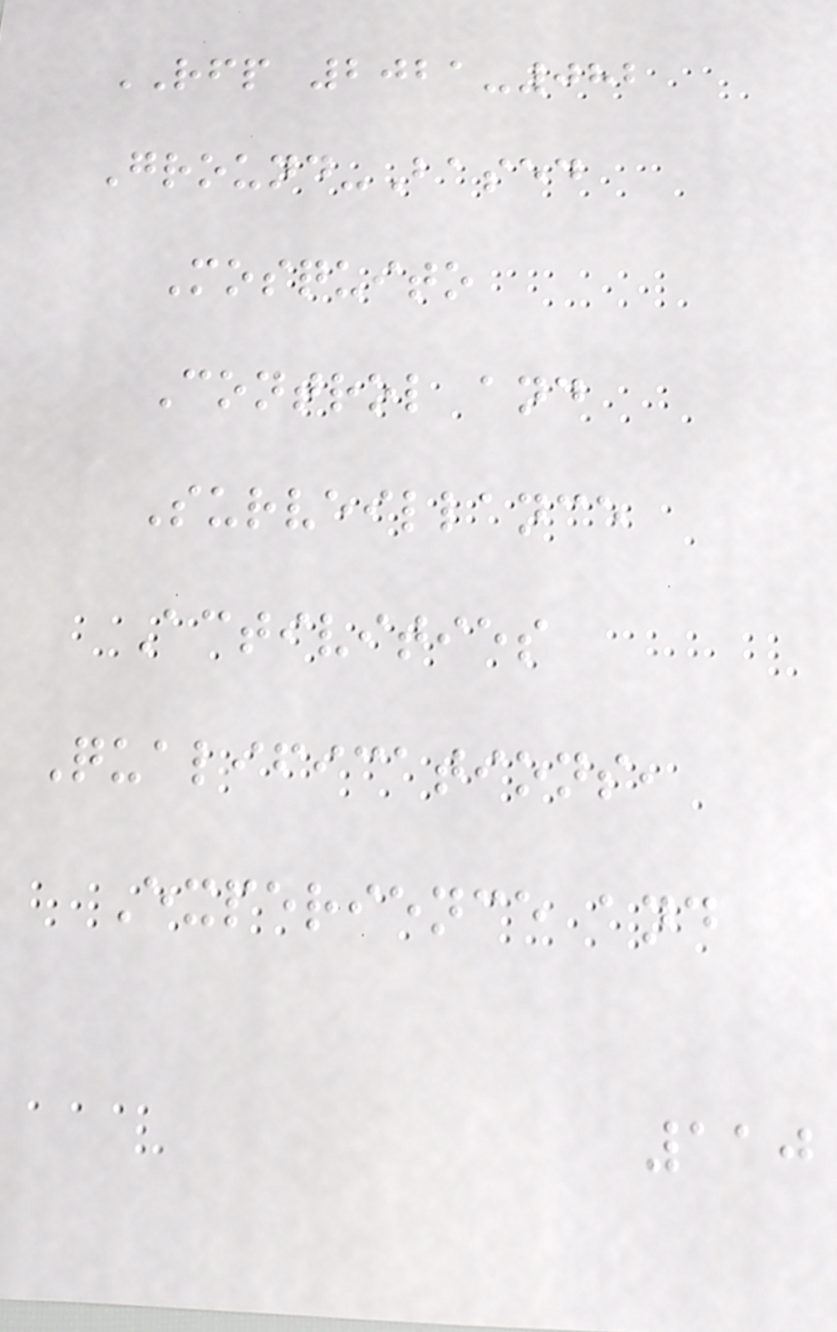RFP 2021-082
Ground-Based
Mosquito
Control and
Surveillance
Activities
Qualifications,
Experience and
110
